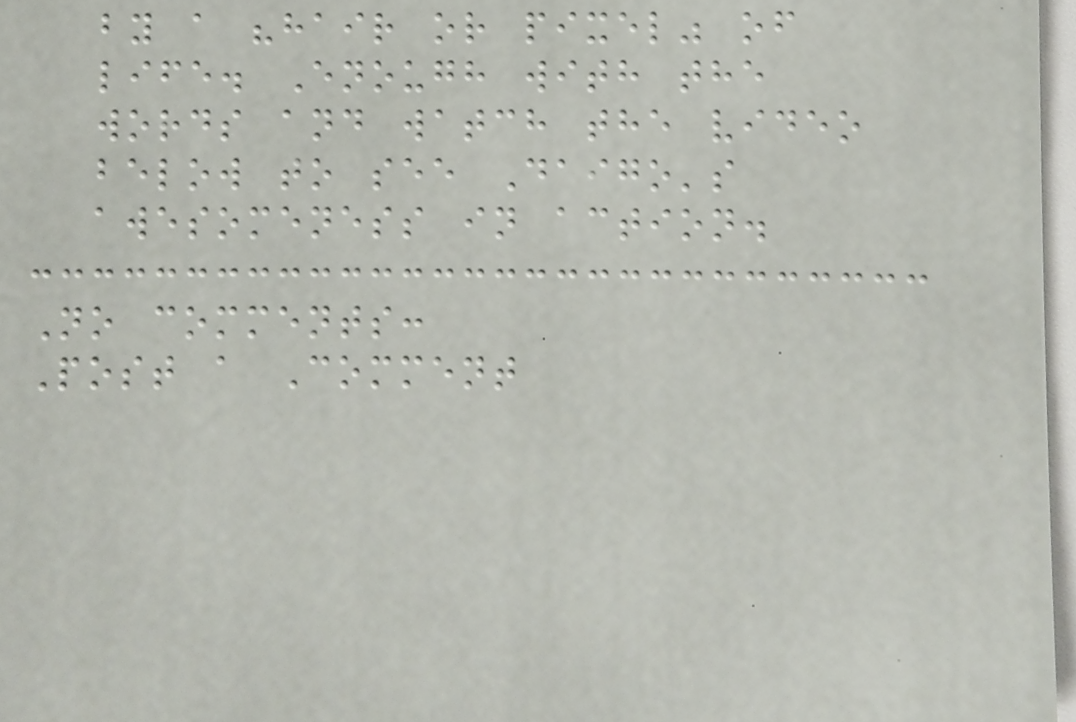by a "hair or pixel" of
life. Enough with the
words and watch the video
below to see Daigo's
awesomeness in action.
No comments:
Post a Comment
